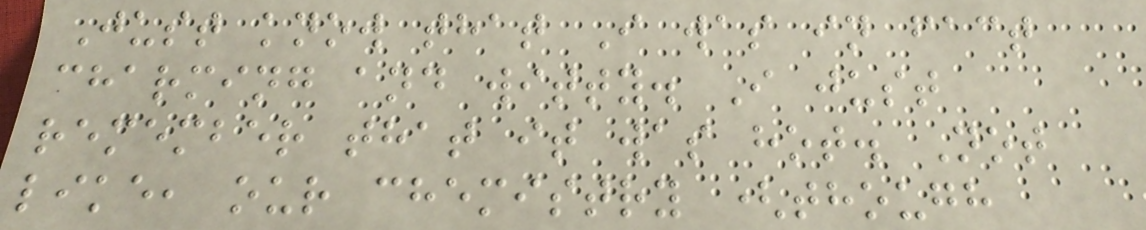Just know that I was in fact
charming and witty. I just
remember that it was hot. Not
like, our chemistry (though
